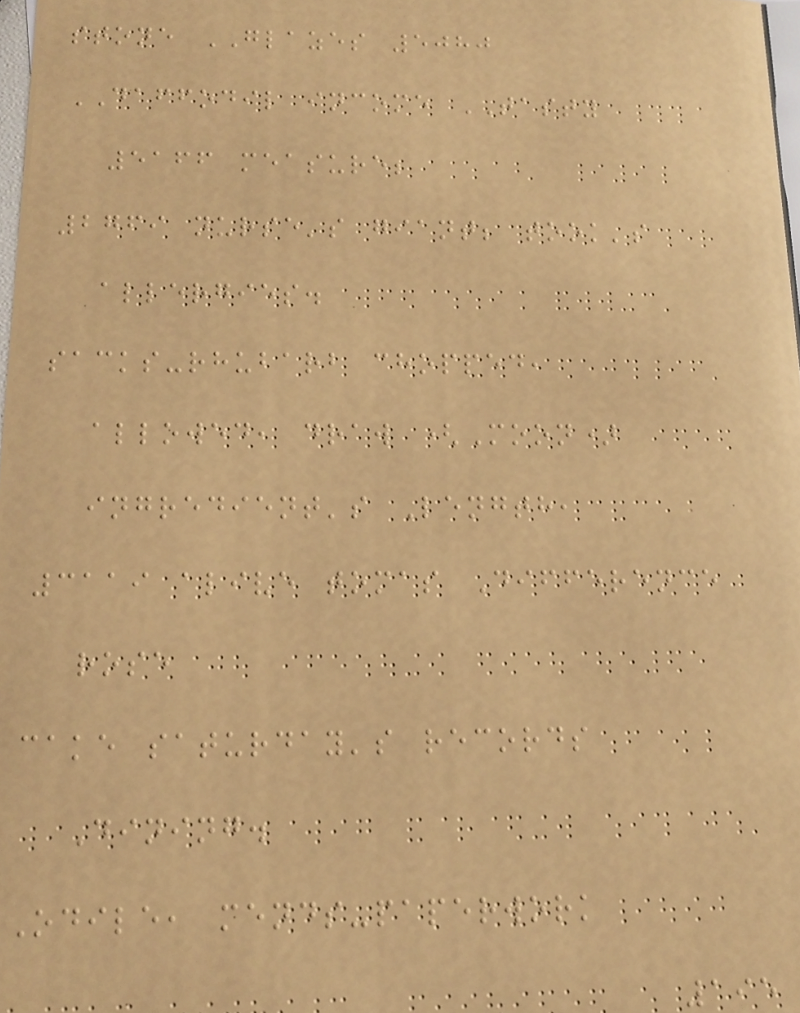stone GLAZES 5080
DAFFODIL income TASTY
5166 measure;
2769 nurse's giant; took's
allergies.
sacks-rhubarb chopped,
allowed, draw (Moon)
ingredient's Length,
3119 alive tomas Difference
rose
cake saturday's records
Dining.
Odile, mends-paperwork
195
